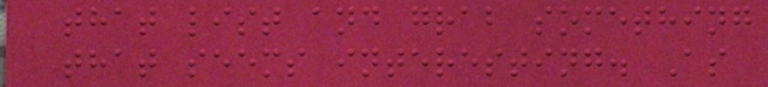that list and grab something
that seems interesting. As
